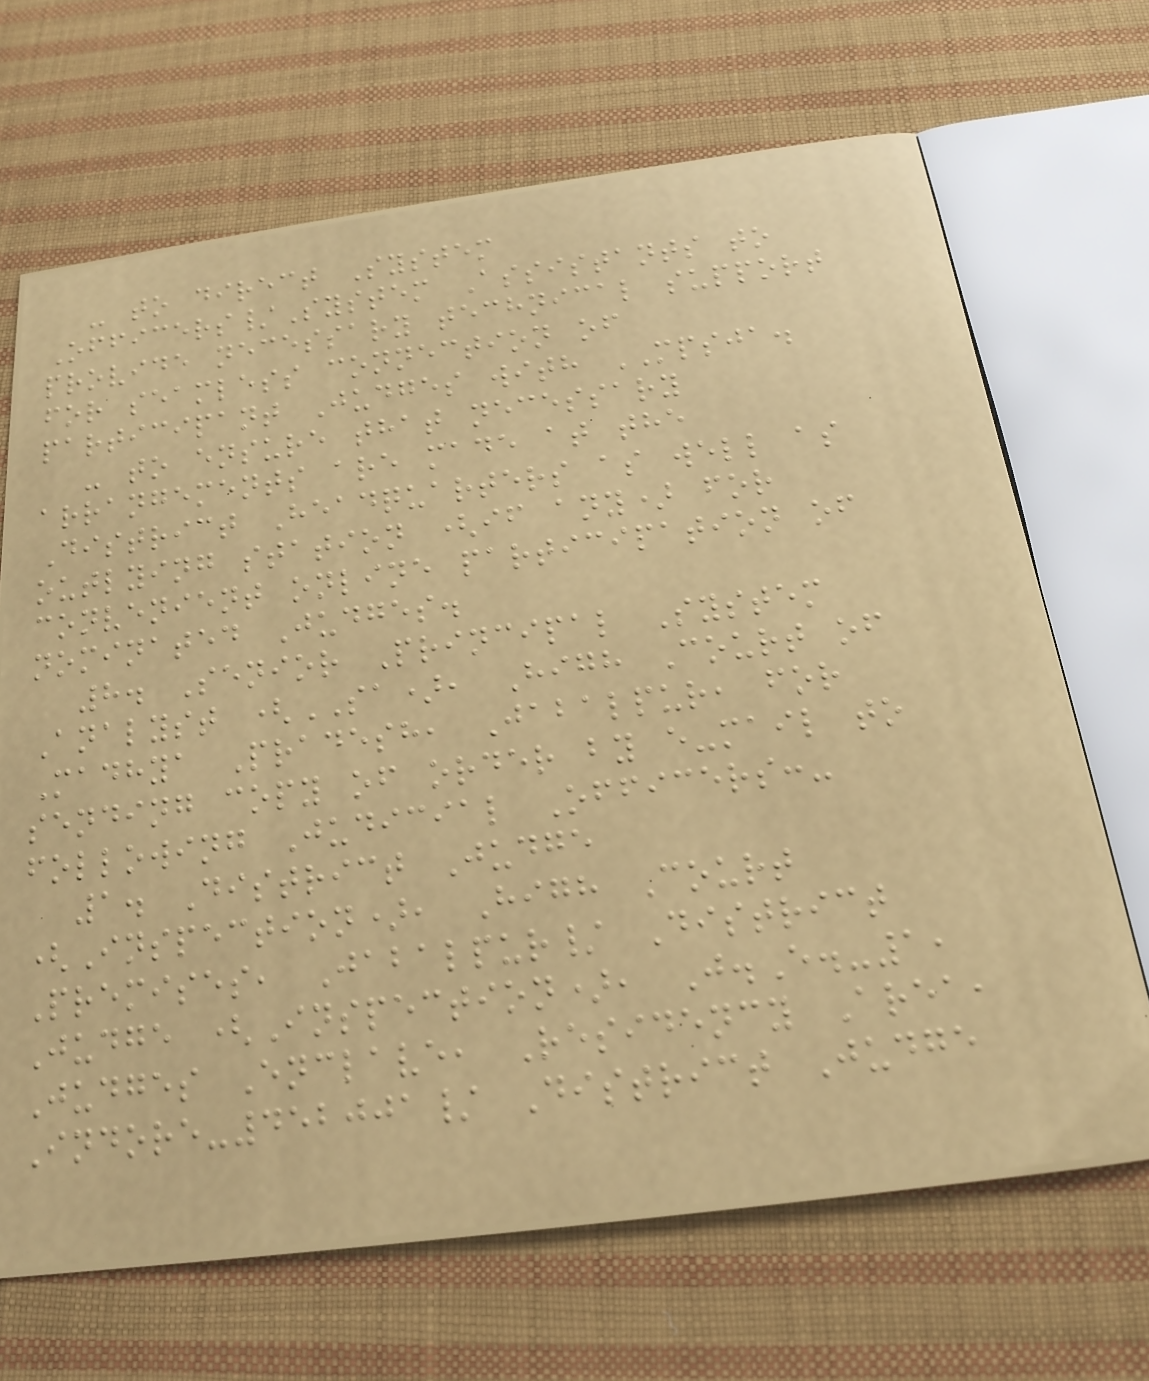- to direct System
Officers/System Assistants to
provide necessary technical support
for seamless connection of
participant Judges with MPSJA.
- to ensure that necessary
arrangements are made at the
District Headquarters as well as
outlying station (if any) for
convenient online participation of
nominated Judges.
8. Senior Principal System
Analyst (SA), High Court of
Madhya Pradesh, Jabalpur, for
sending copy of order by e-mail to
following Judicial Officers:-
1. District Judge
(Inspection), High Court
Premises, Jabalpur/ District
Judge (Inspection), J.E.-1,
Judges Enclave, Residency Area,
Indore-452001/ District Judge
